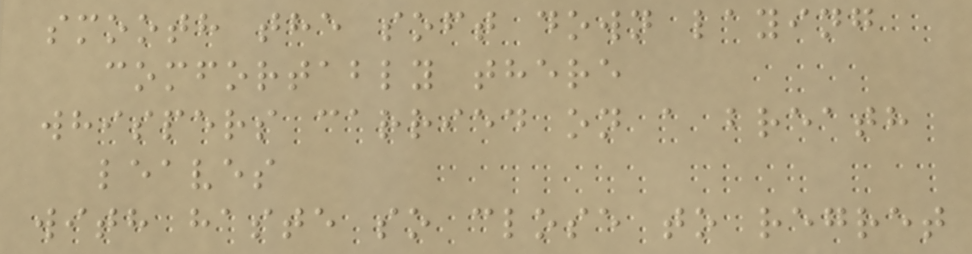smooth the soft down laying
comfortably there
whispers carried on a breath
leaves
with haste so close to regret
